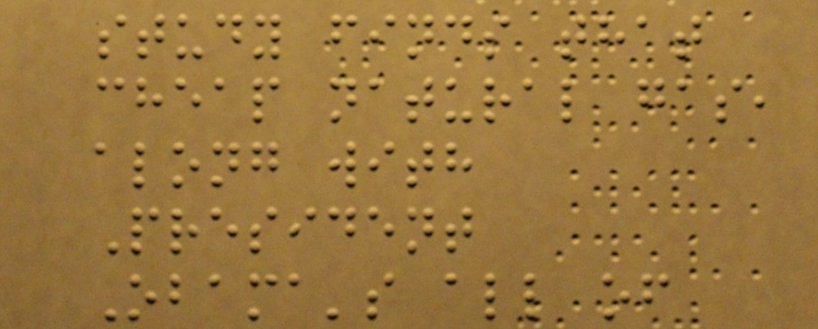study finds that
cheap natural gas,
along with
President
Obama's all of
